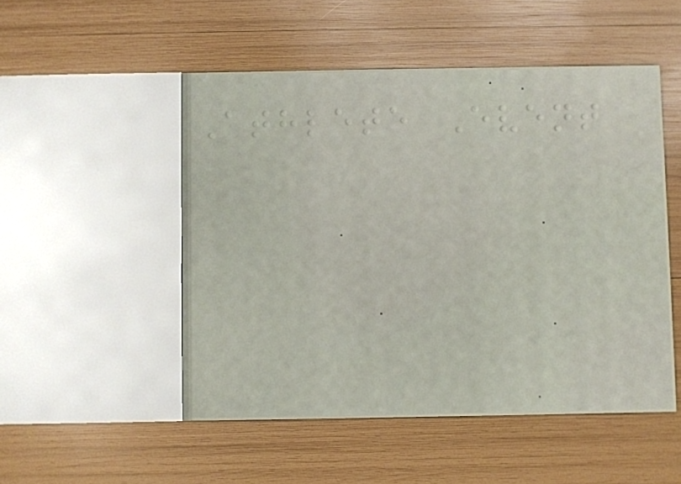Athlete Event
